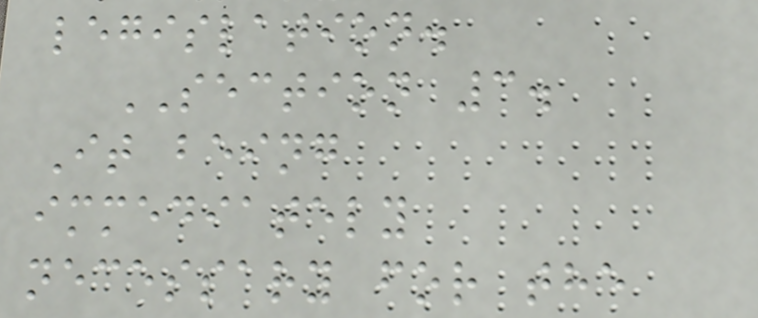legislation.
SECTION 3.
It being
immediately
necessary for the
